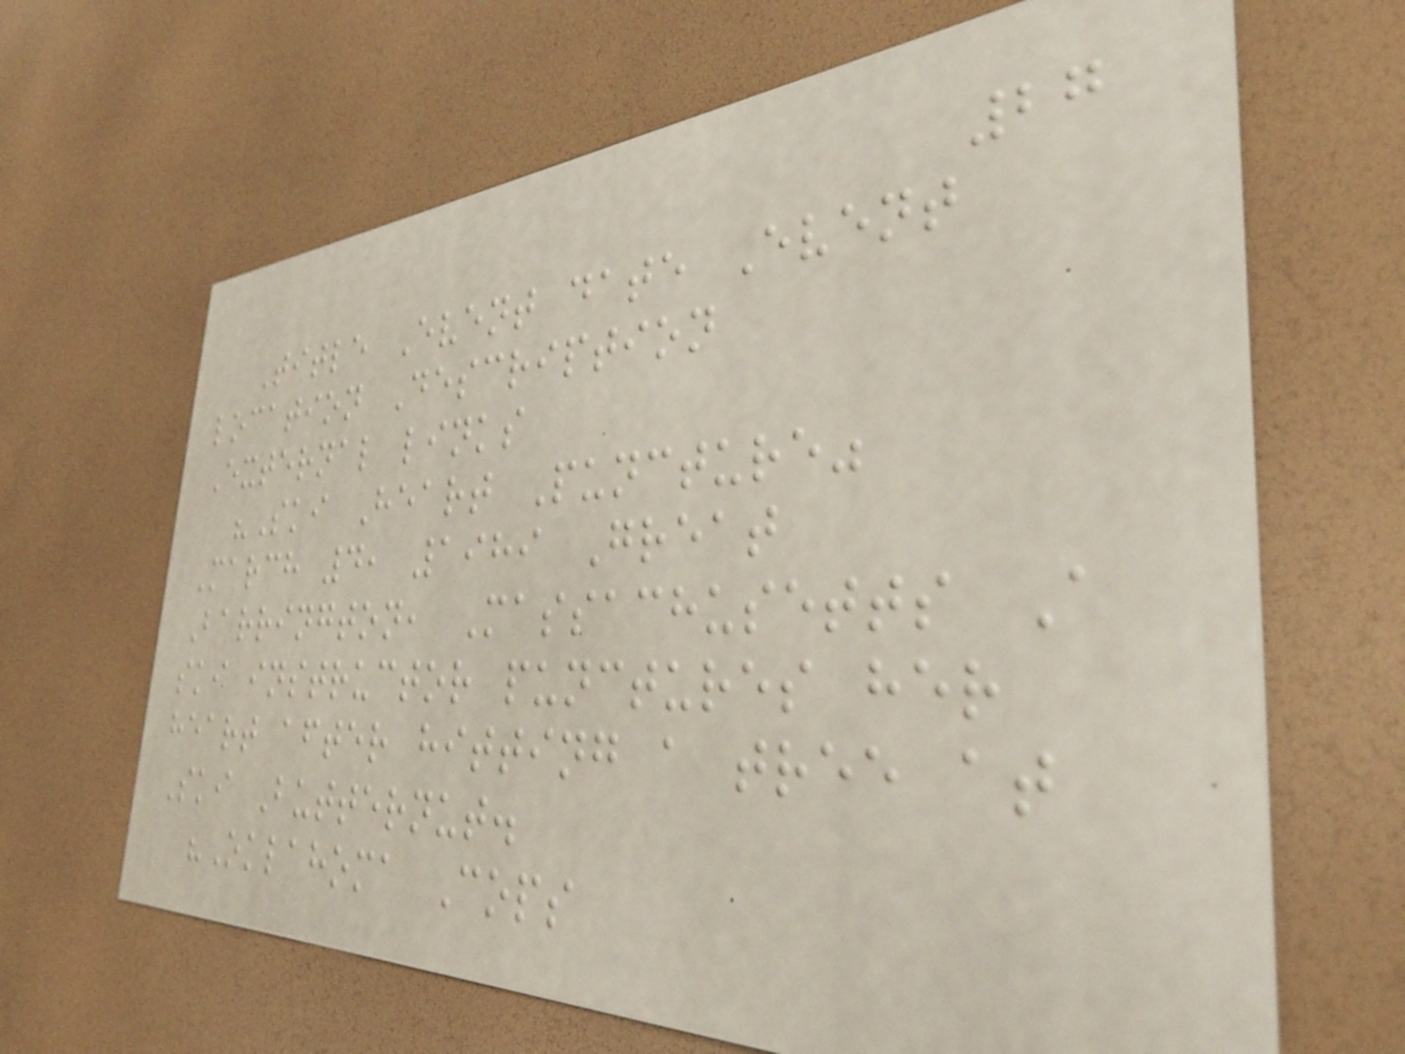27
Title Event date Event
location Description
External links
"Ski Heart Puncture"
March 4, 1989 Great
Barrington, Massachusetts A
ski instructor punctures her
heart after hitting a tree at
Ski Butternut.
"Oklahoma Cops
